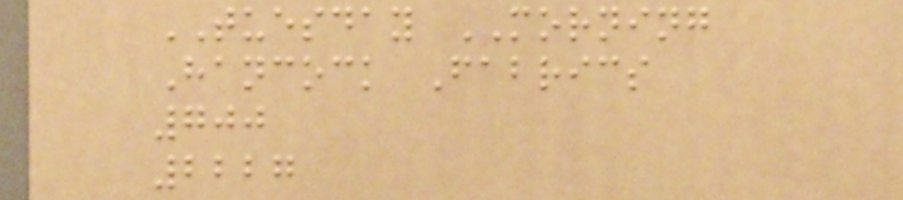TUESDAY MORNING
Hancock Fabrics
700
2227
